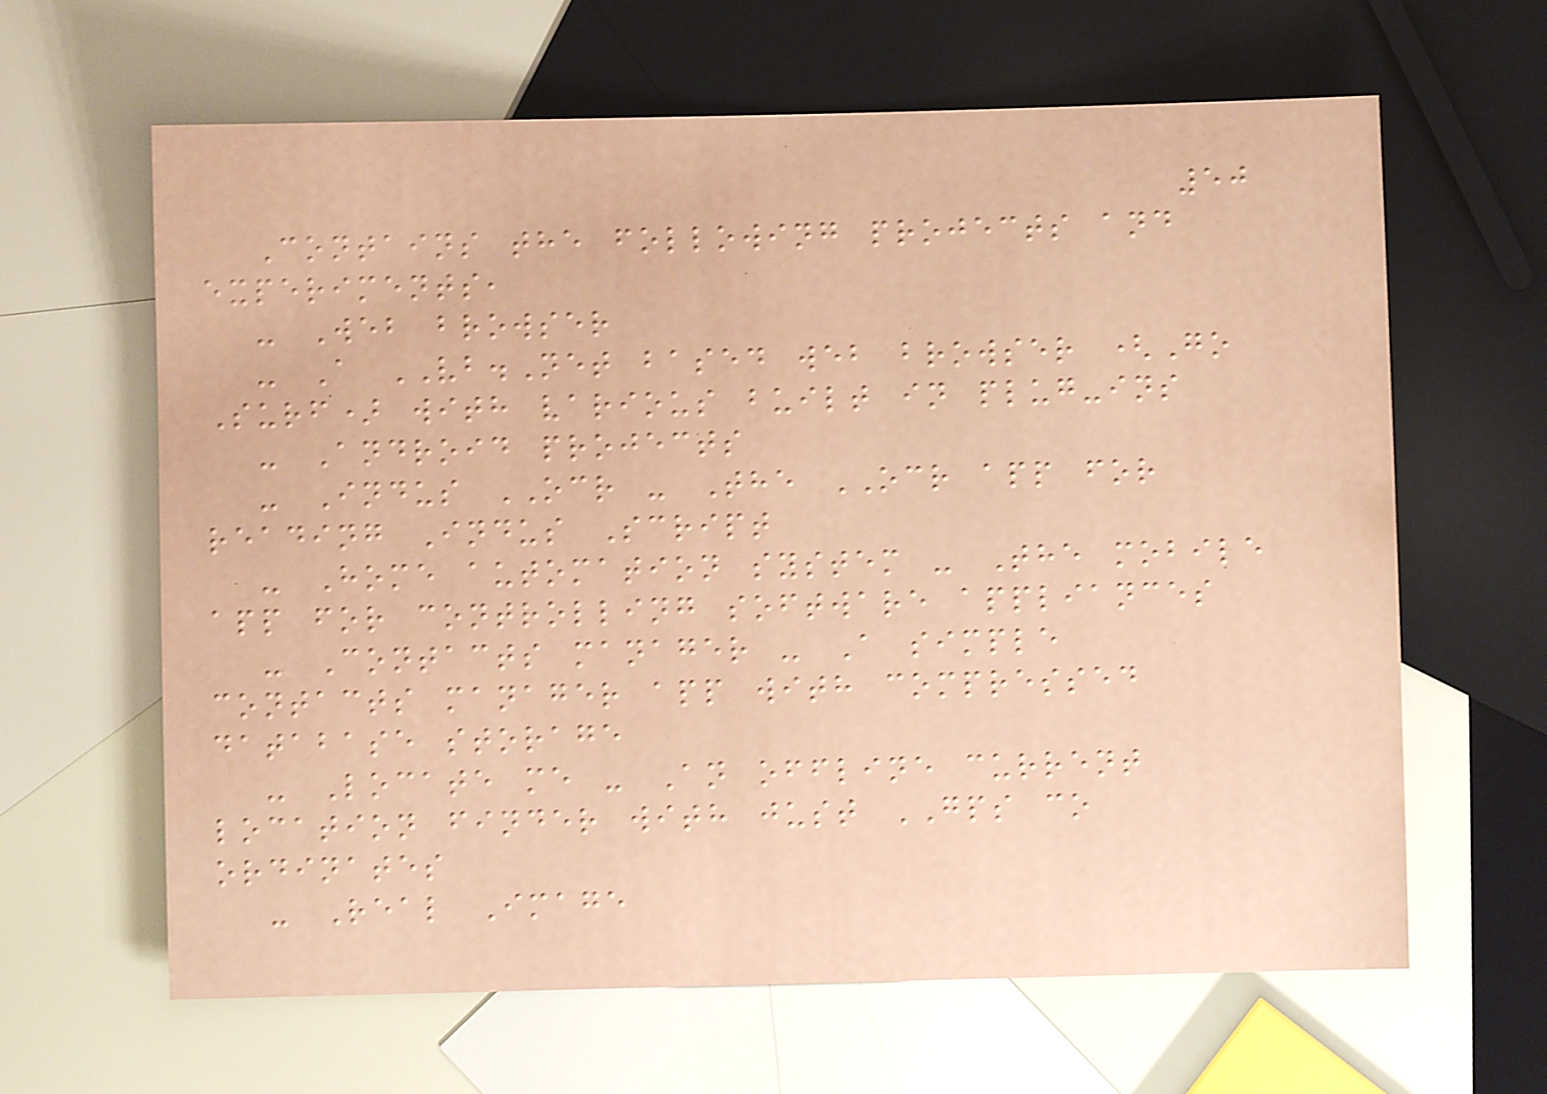50
Contains the following projects and
experiments,
- Web browser
- A VB.Net based web browser (Go
Surf) with various built in plug-ins
- Android projects
- Indus OCR - The OCR app for
reading Indus Script
- Home automation system - The mobile
app for controlling software appliances
- Contacts manager - A simple
contacts manager app with compressed
database storage
- Locate me - An offline current
location finder with just GPS co
ordinates
- Real Image
